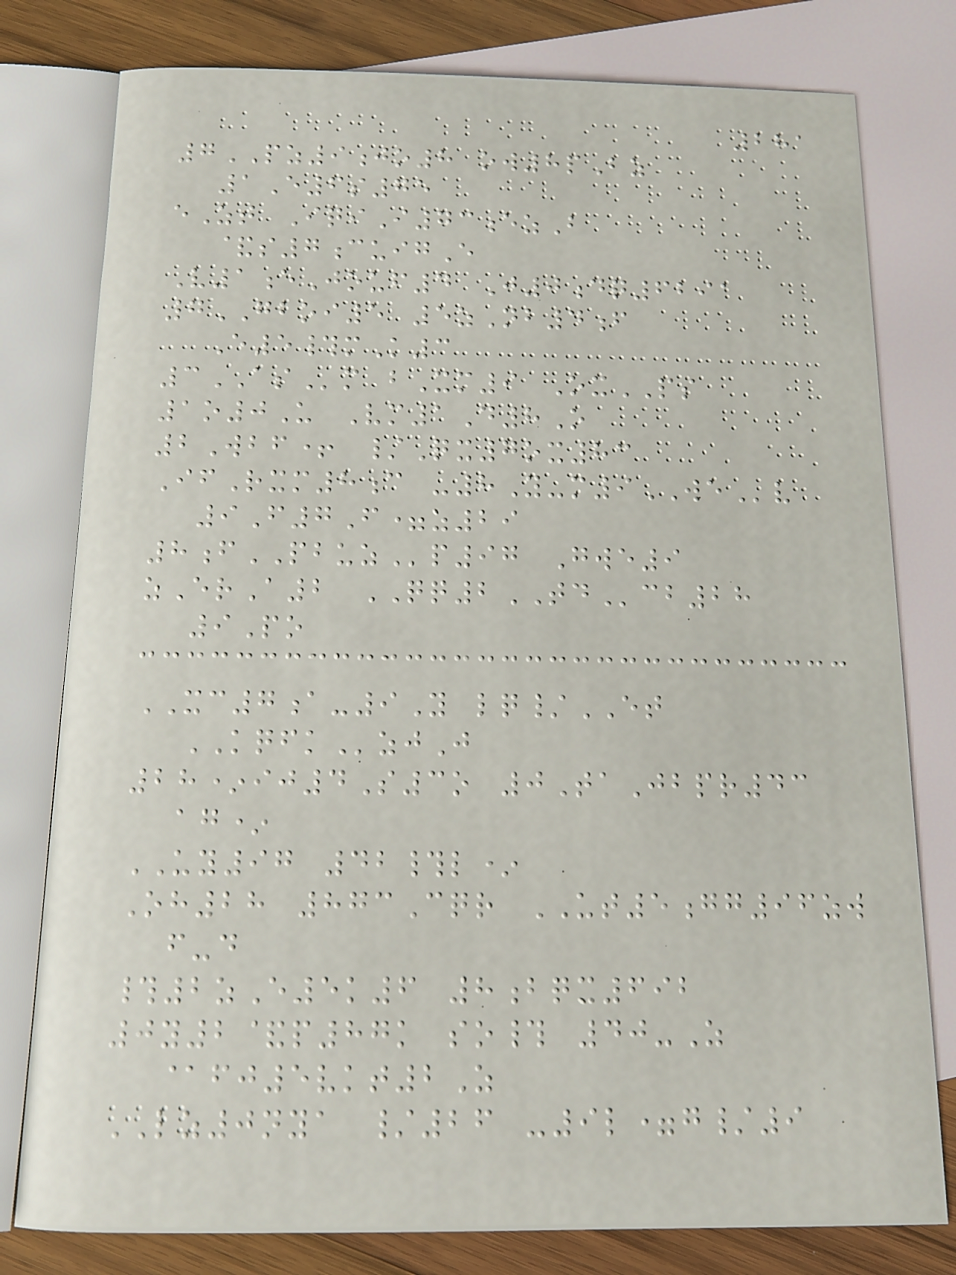281
7PZ9jo8 ow8pBz
1E6s75
eZt IqiI73ezB
&s7cuigE
V1eJouf4 J0dq6291
7GBOI5 5zNb4f
E5#mK3
3ASm bXm9 OxPS
1o0U Vm1D8O
2Wbf+ /Qx7ox83
IfRxm8c -8Y-m9WEv
9F7F=z29
8fPBUZp97 Gwe9
zErA2 QQ2TDcb28
9Po
XC7a-9Y lq/ET
KQFKzjJ
28*ij4S3o 0TaJbpr43
ag*
UY97 42#l*
Oh28 873Cqr UT5gg96zw
f-d
#2zE5k6 8bqx692
0y2&p87k so# 40-Z
@fj5vkt2Z
LZ0nya /26 -9l=g/9
